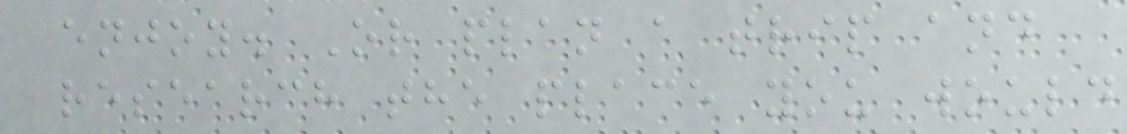enjoy. Or plan a trip and
research the place you would
